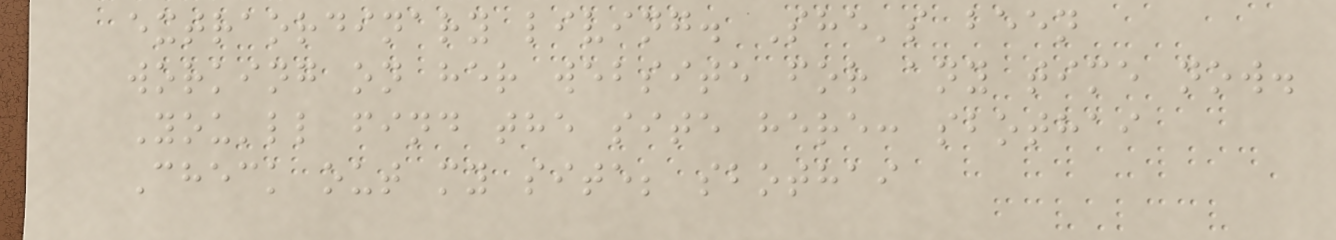extraordinary living. She's been
working on her website for any time now.
You'll find the site here: sbothai
Check out my site; sbothai
